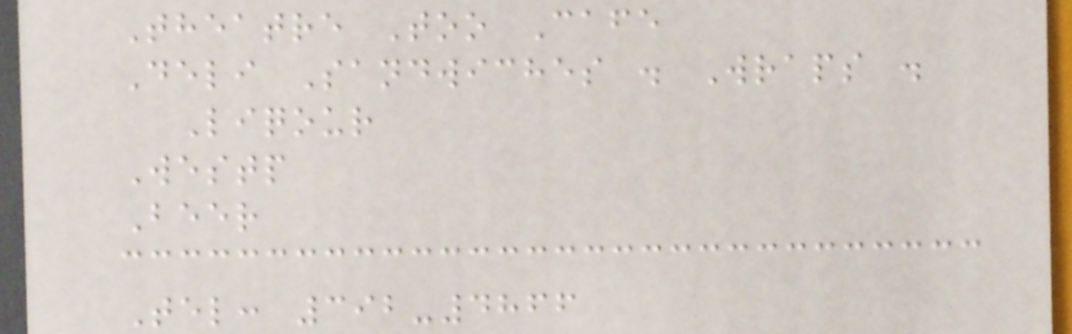Theatre Too Cafe
Deli Sandwiches . Wraps .
Liqour
Westp
Beer
Tel: 392-4866
